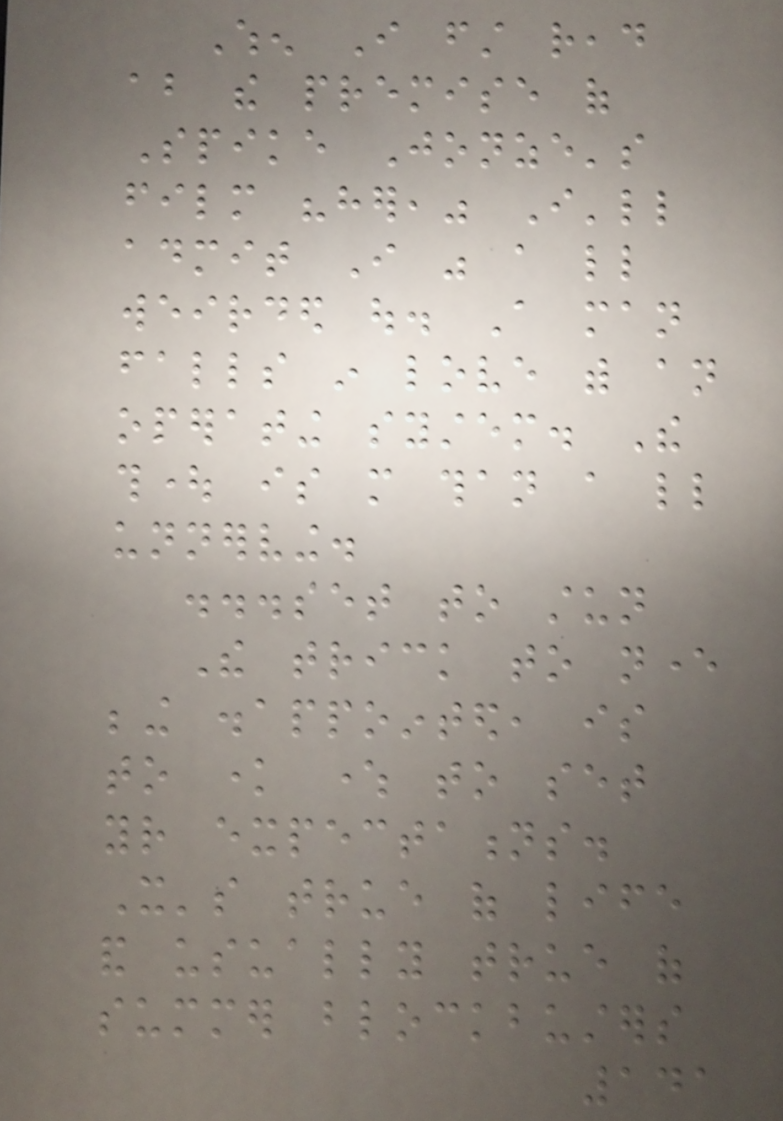When I first read
about the premise of
Spike Jonze's
film "her," I'll
admit I was a little
weirded out. A man
falls in love with an
operating system. The
thought is more than a little
unnerving.
...set to stun
The trick to never
being disappointed, is
to know where to set
your expectations.
It's true of life
and usually true of
summer blockbusters
141
